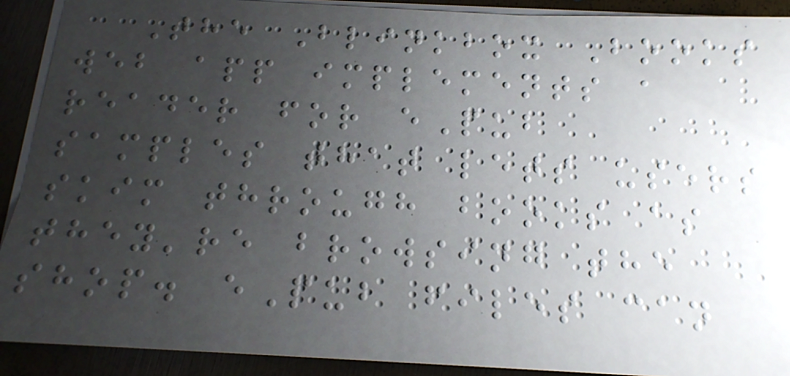The Blinkbox Books
web app implements a
reader for ePub
samples that lets users
skim through books as
they're browsing the
shop. ePub files can
